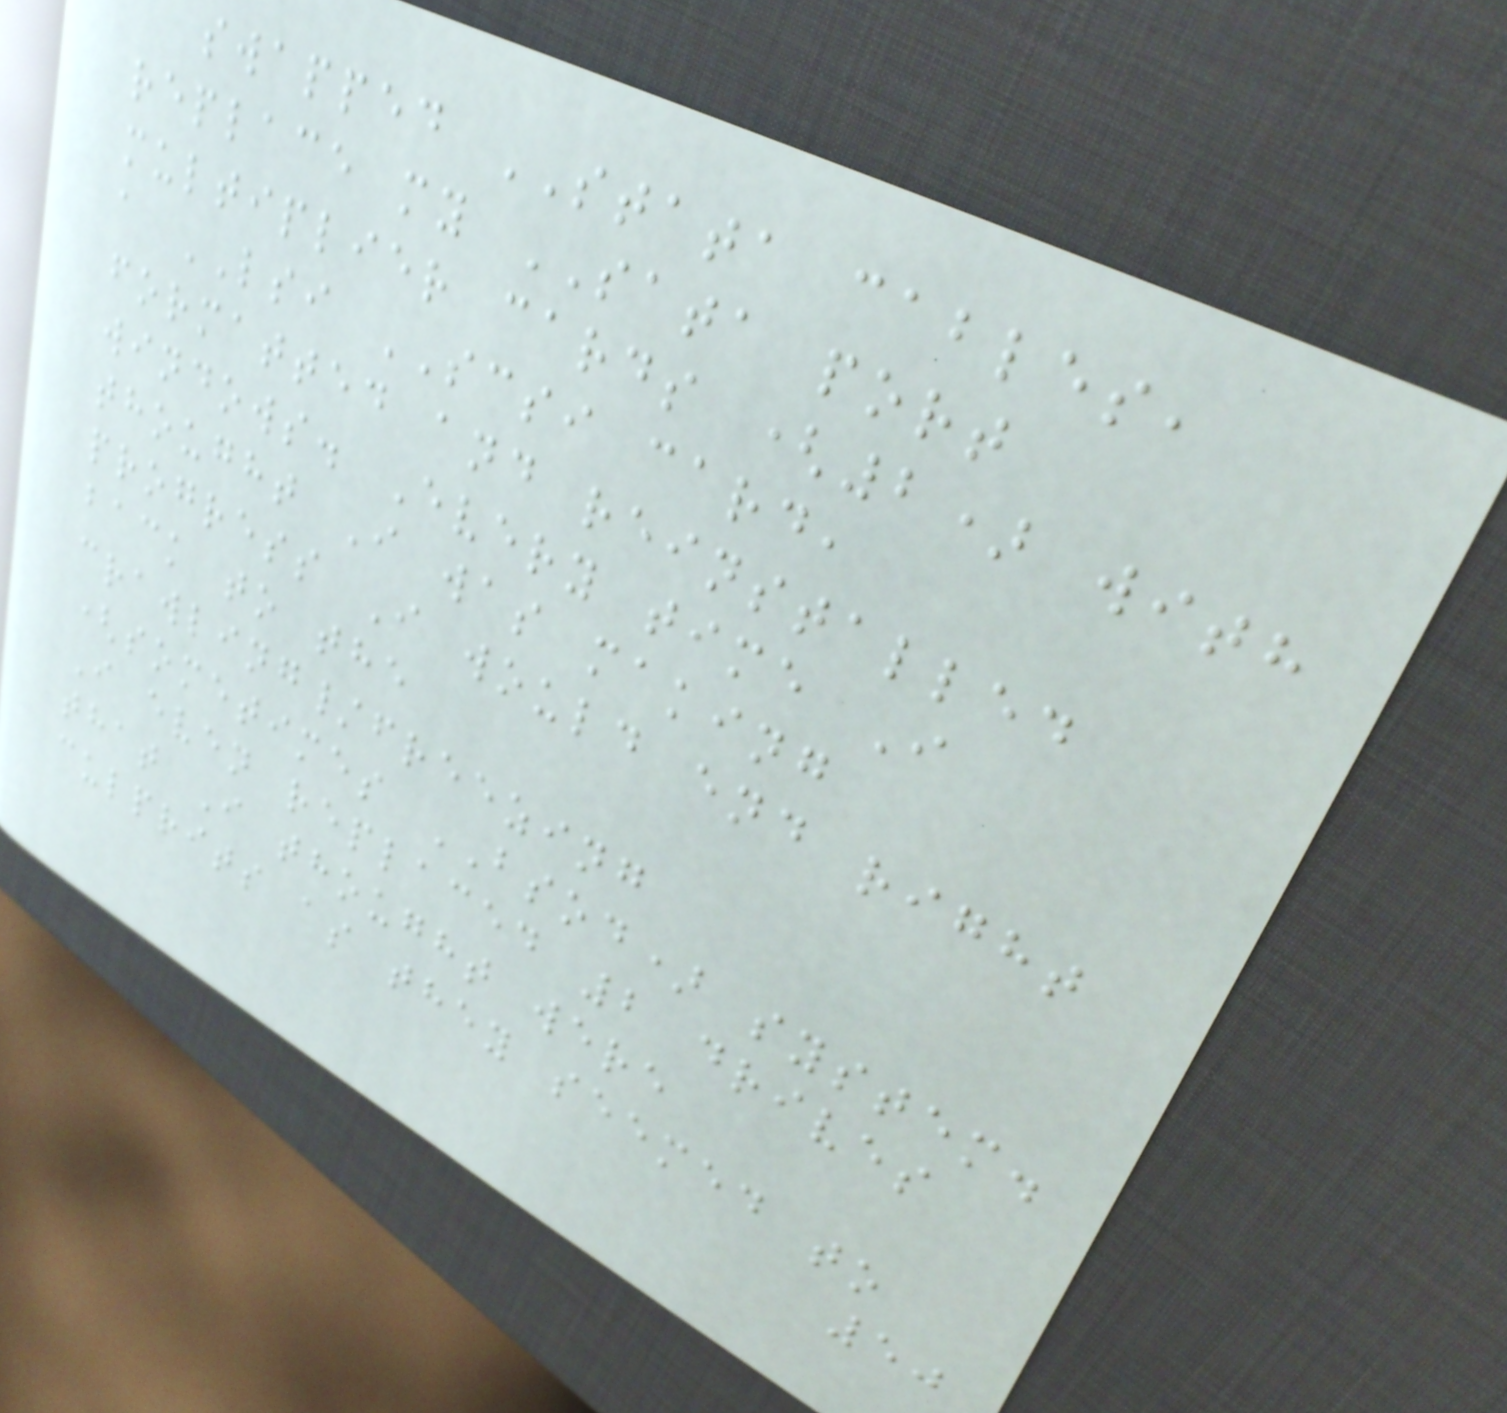swapped STATA cables,
replace my SATA port
multiplier cards (2) with
a LSI SCSI card,
formatted and reinstalled
windows. Every time I
thought I was making
progress I would end right
back to the
crawling/freezing
(sometimes BSOD) system.
I even replaced 2 drives
that I thought were
culprits as they seemed to
50
